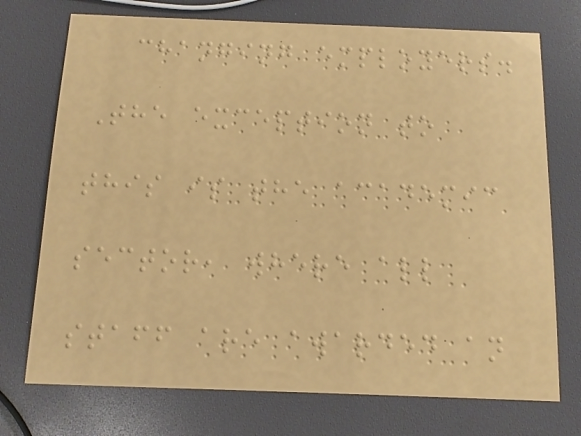changing employers.
The exception to
this is the academic
sector, where all
staff are awarded an
